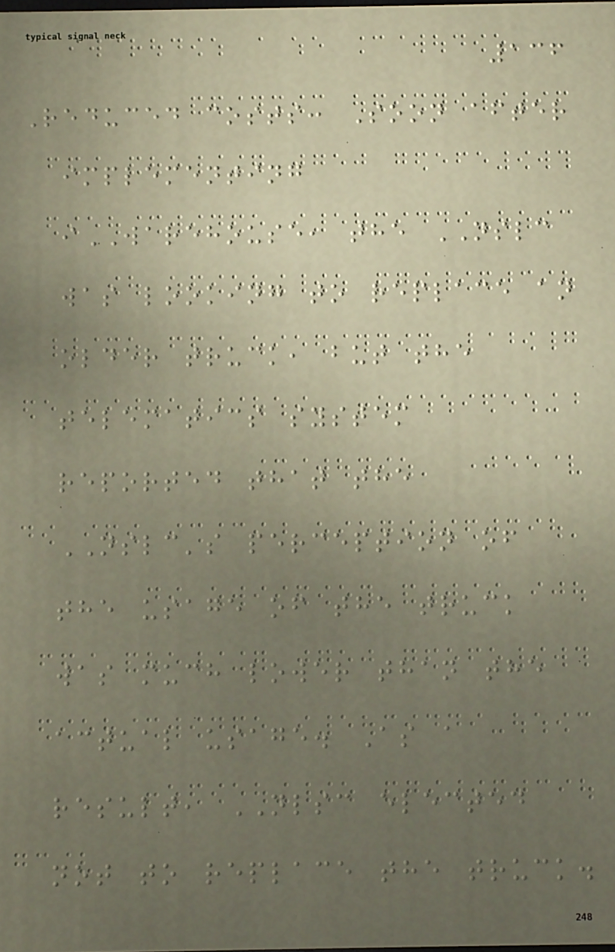136
Reduced costs: Soon after
implementing
iWAREHOUSE, the NSLC
was looking to replace an
older truck, but the
telematics system
reported that the
NSLC's perception of
the usage of the truck
was much lower than the
actual usage. As a
result, NLSC elected
not to replace the truck.
